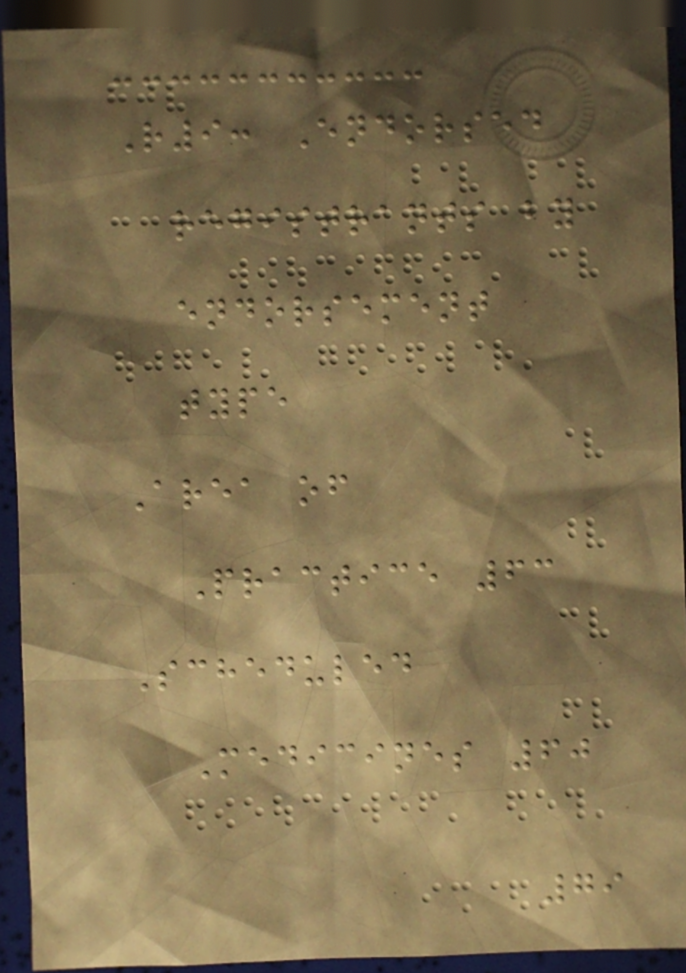R9: Endorsed
registrants by
endorsement
type
Area of
Practice 63
Scheduled
Medicines 60
79
